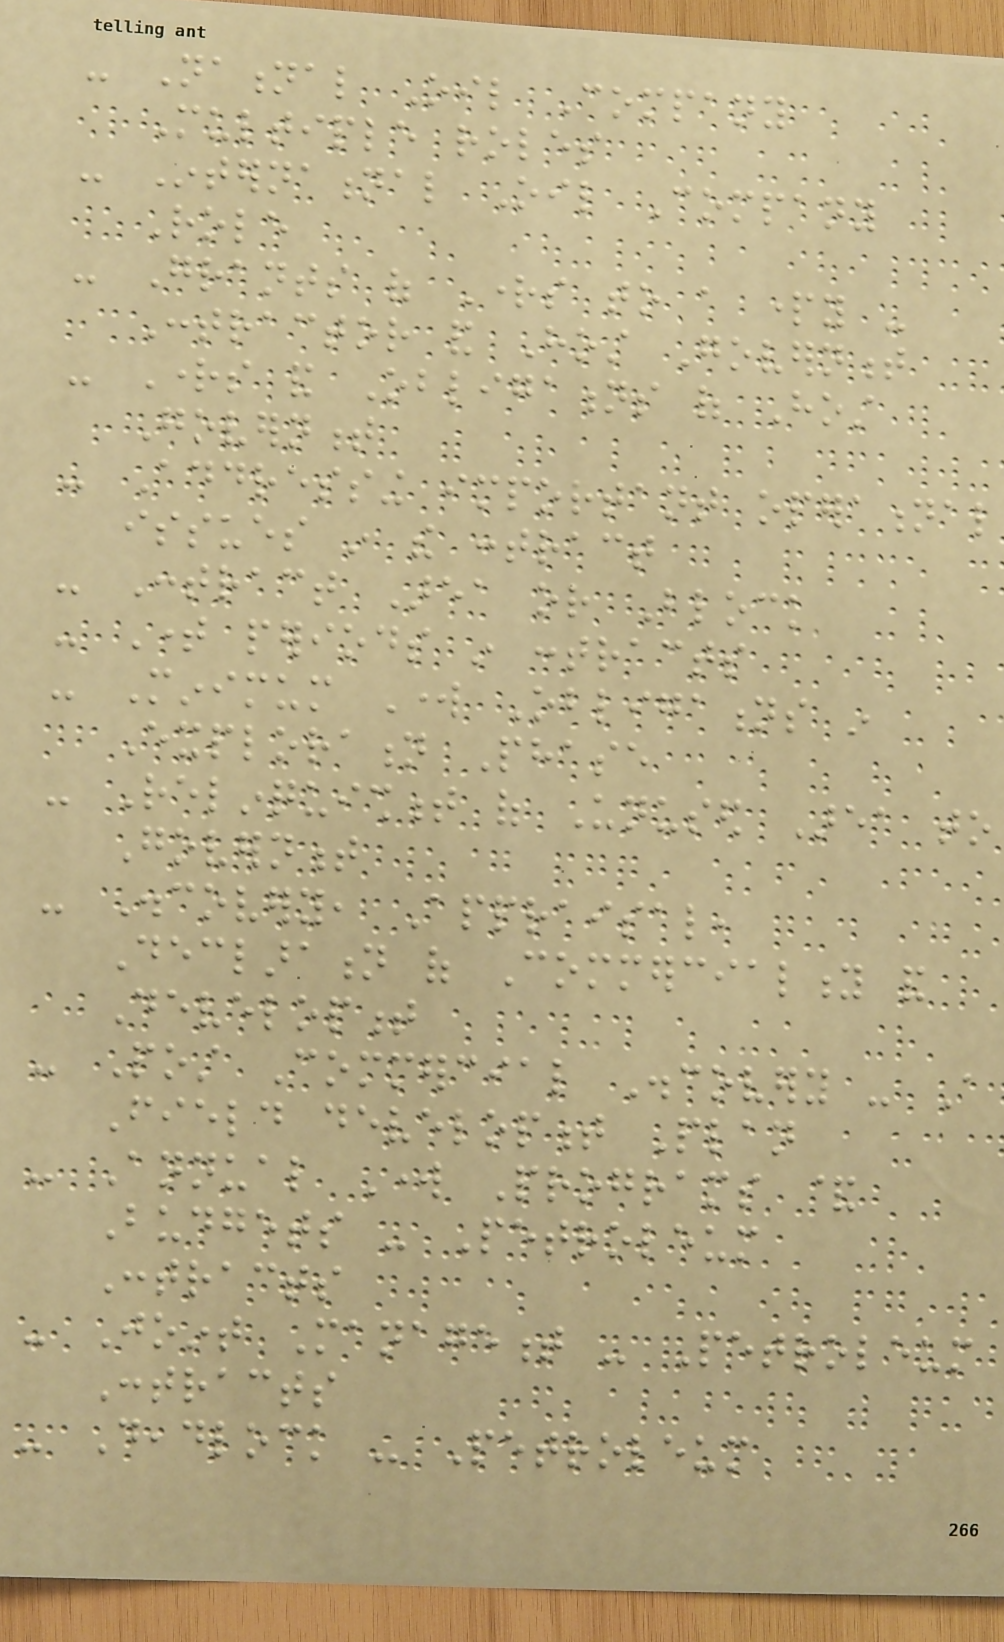- National Oil Company
Multiple roles
- International Oil Company
Role
- Grants of Rights to a party -
Contractor and Host Government
- Rights and Obligations of Host
Government
- Addressing important operational
issues in the contract
- Contract Area or Block
- Time periods in contracts
- Minimum Work Obligations in
Exploration Phase
- Relinquishment of Unused Area to
Government
- Discovery, Appraisal,
Declaration of Commerciality and
Development
- Post Commercial Discovery - A
Field development Plan
- Annual Work Programs &
Budgets - Petroleum
Contracts
- Joint Management - Petroleum
Contracts
- Deadlock - Petroleum
